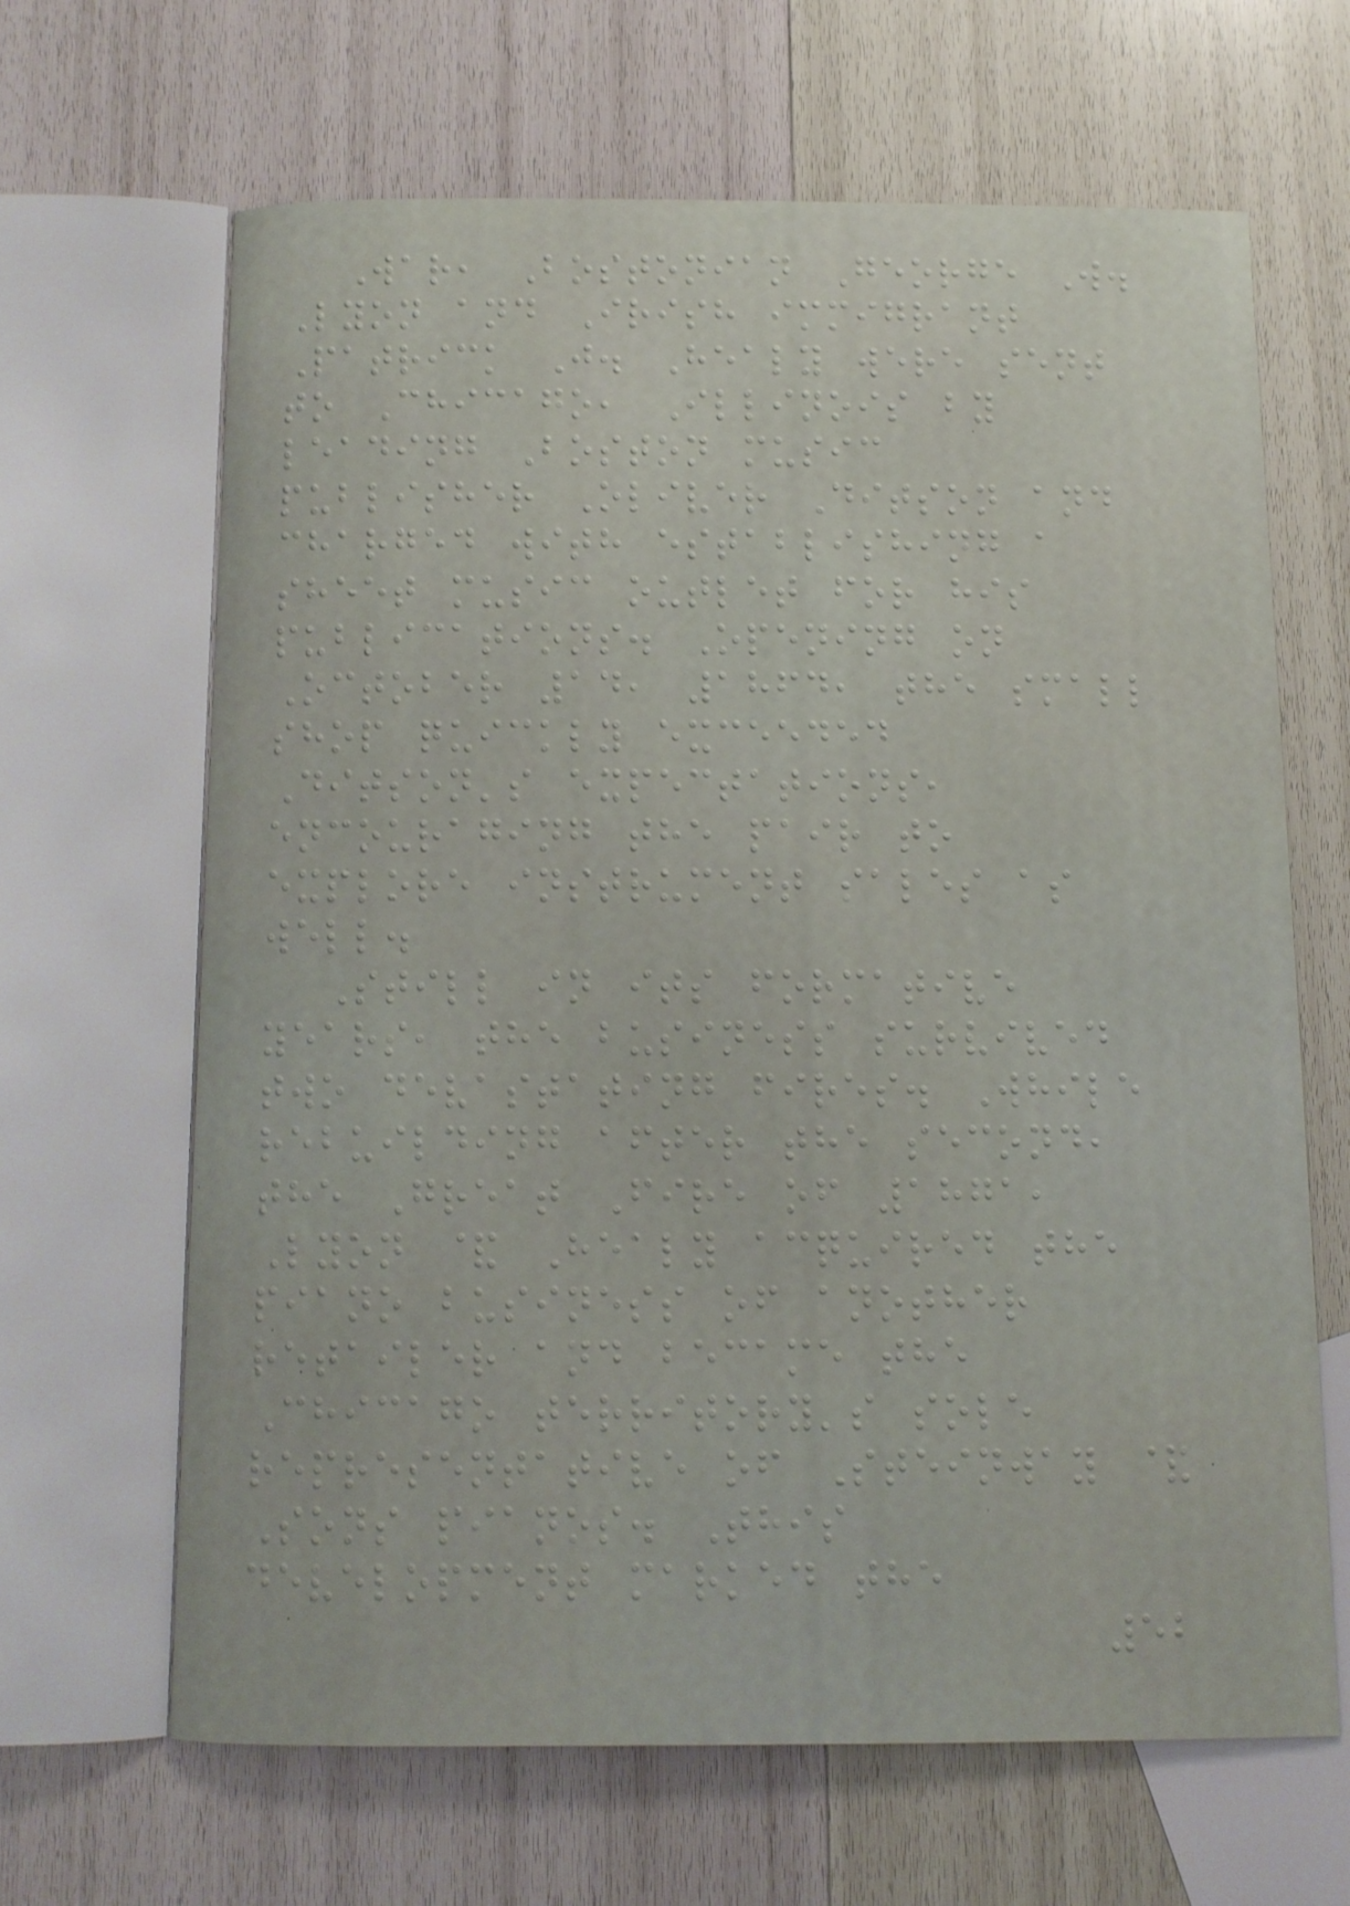War, Bostonian George W.
Lyon and Irish immigrant
Patrick J. Healy were sent
to Chicago, Illinois by
leading Boston music
publisher Oliver Ditson and
charged with establishing a
sheet music outlet for his
publications. Opening on
October 14, 1864, the small
shop quickly exceeded
Ditson's expectations,
encouraging the pair to
explore instrument sales as
well.
Still in its formative
years, the business survived
two devastating fires. While
rebuilding after the second,
the Great Fire of 1871,
Lyon & Healy acquired the
piano business of another
retailer and became the
Chicago territory's sole
representative of Steinway &
Sons pianos. This
development marked the
52
